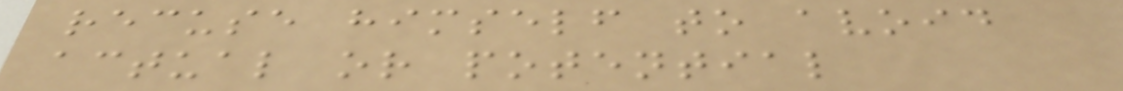recuse himself to avoid
actual or potential
